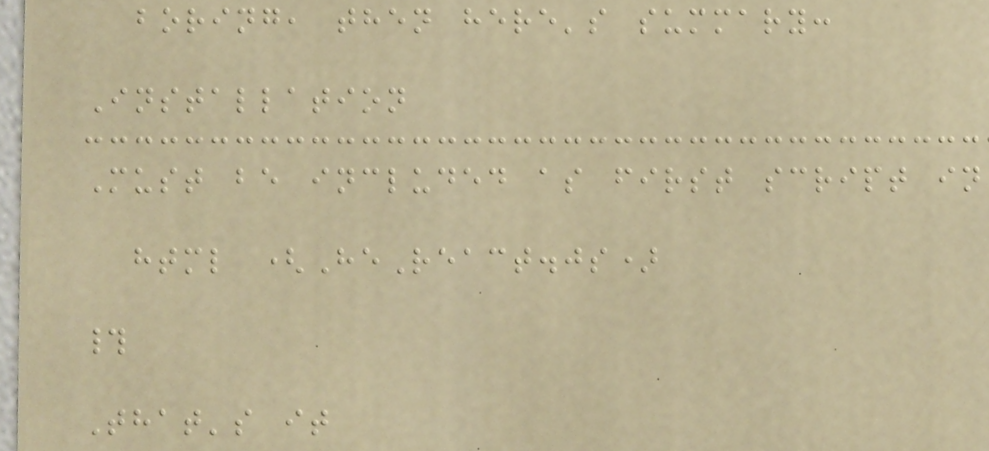boring, then here's summary:
Installation
Must be included as first script in
html (HeReact.js)
#
That's it
